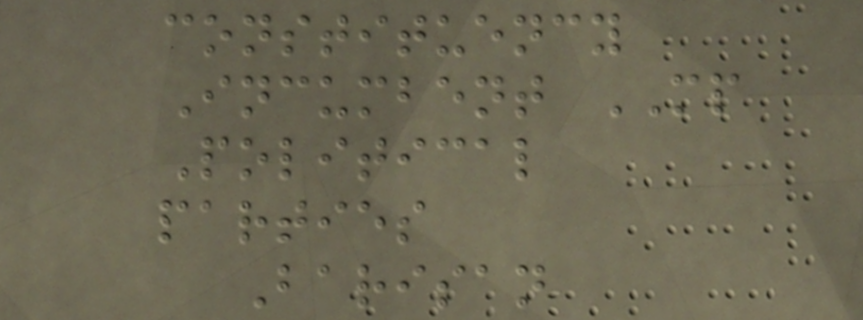constituency
Incumbent MP
Political
parties
Barisan
